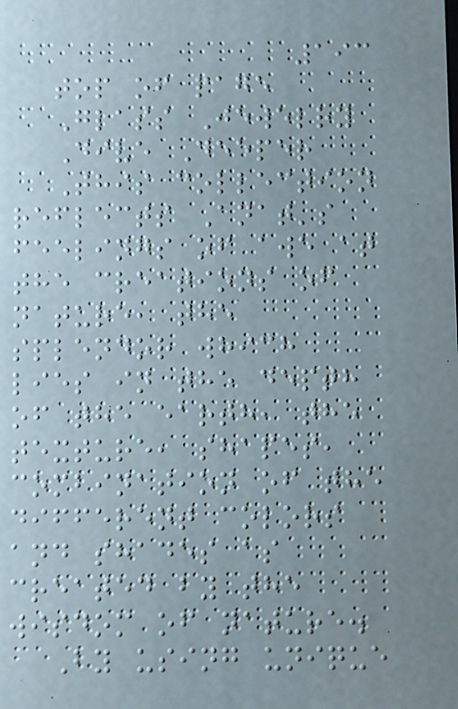193
top of page
Glass Jewelry
Dive Deeper
This collection
reflects Anat's
feelings of awe at
the creations of
nature, the
splendor which
lies in the depth
of the earth, the
texture, shapes,
combination of the
different colors
and shades as
created by the
wisdom of nature.
By using unique
